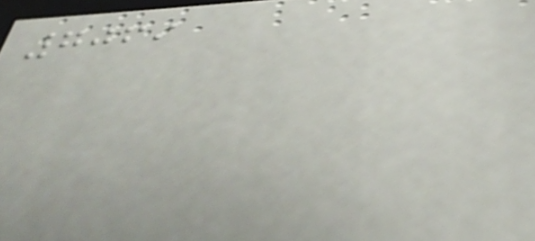7069
